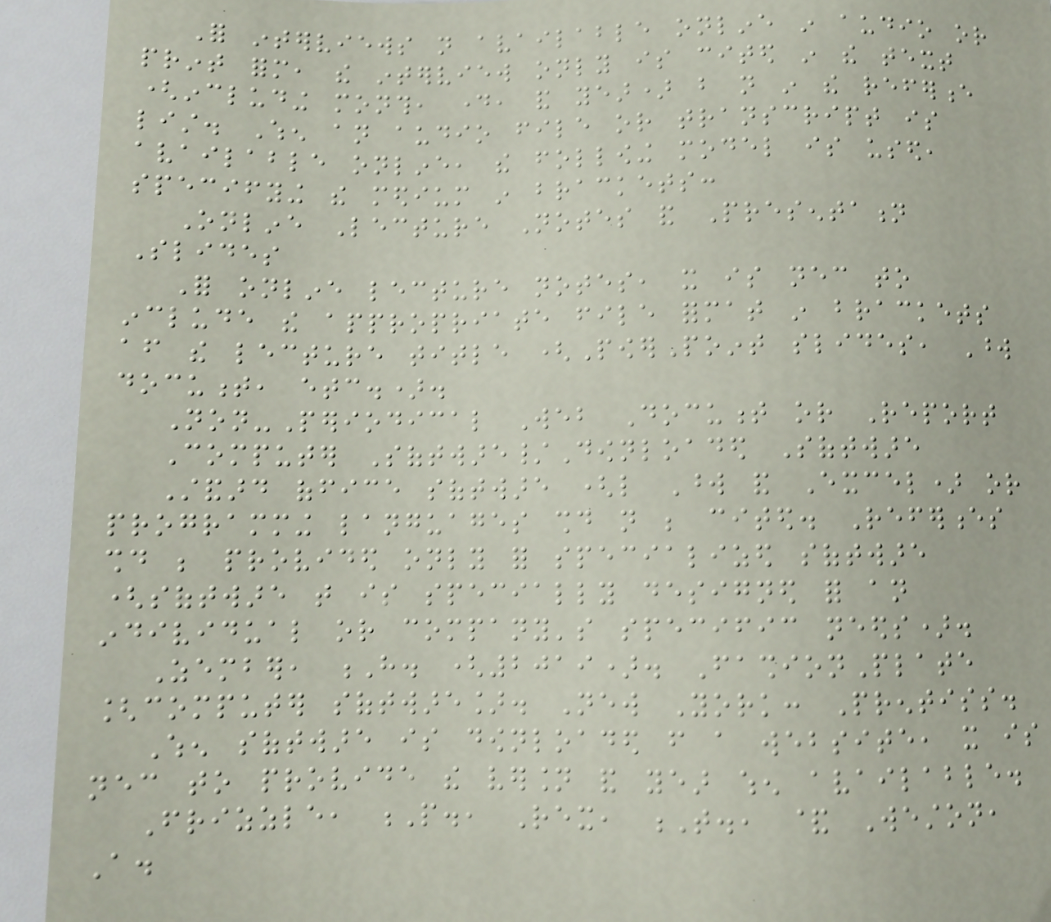For interviews not available online in audio or
print form, the interview only is cited in the text
(including month, day, and year) but not in the reference
list. When an audio file or transcript is
available online, the following model is used,
specifying the medium in brackets:
Online Lecture Notes and Presentation
Slides
For online lecture notes, it is necessary to
include the appropriate file format in brackets
after the lecture title (PowerPoint slides, Word
document, etc.).
Non-Periodical Web Document or Report
Computer Software/Downloaded Software
Standard office software (like Word and Excel) or
programming languages should not be cited. References
should be provided only for specialized software
(software that is specially designed for an
individual or company's specific needs).
Zember, H. (2019). FashionPlate
[computer software]. New York: Prentiss.
When software is downloaded from a website, it is
necessary to provide the version and year when available.
Frizzle, P., Rex, T., & Weston,
A.
